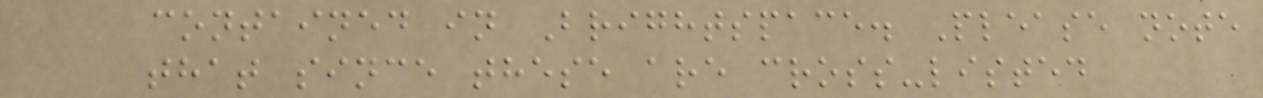contained in Brightspace. Please note
that since these are cross-listed
